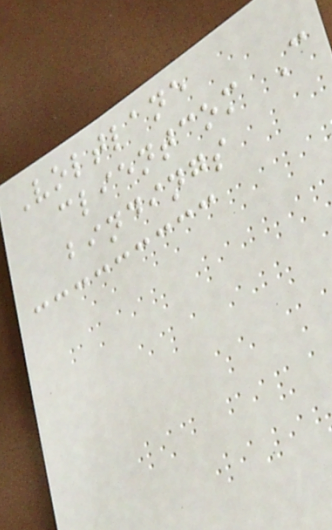Voltlane
clientcom C
bindings
